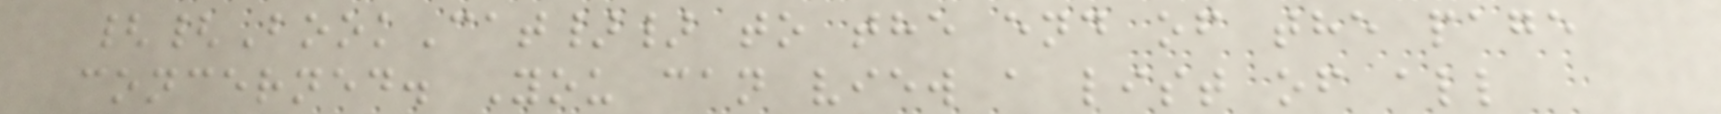{{BookCat}} to the end of the page
concerned. You can view a list of all
